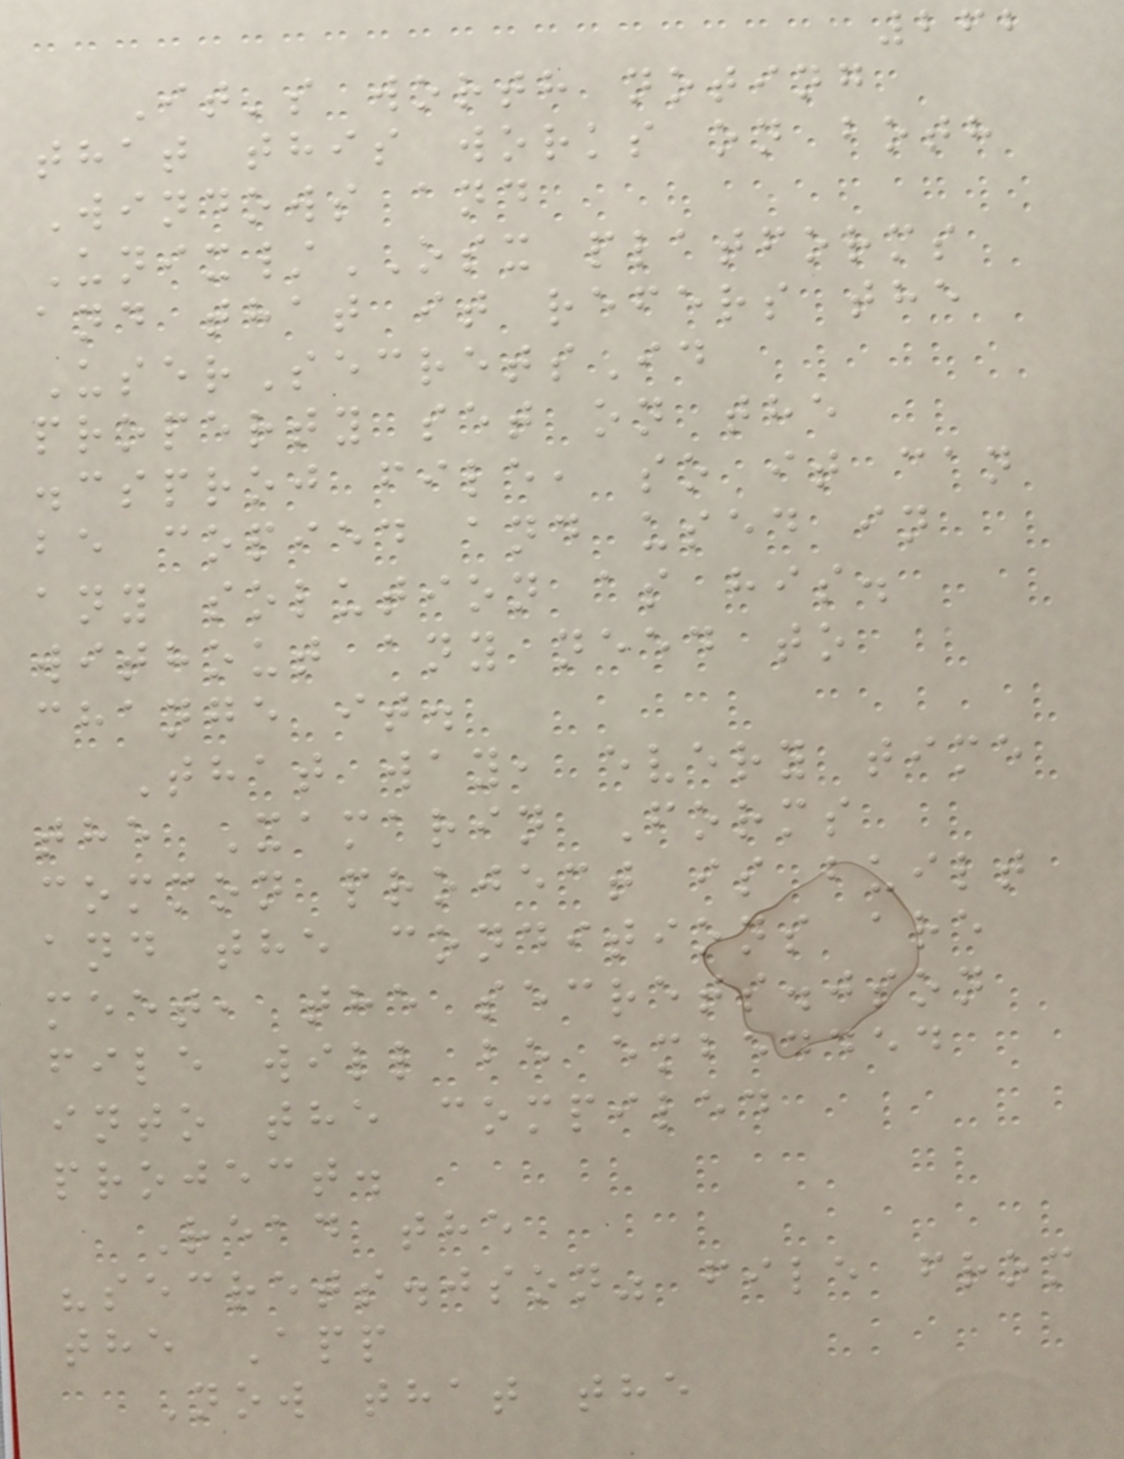262
It's worth noting
that this works on both
Windows and
Unix/OSX platforms
and that it refers the
UserSecretsId
property set on the
.csproj file, so it can
be copied and used in
any solution as his.
without any need to
change it.
That way, every time
the Xamarin Forms
common project is built
and the conditions are
meet, the secrets.json
file will be embedded
into the compiled
project.
Read the
"secrets.json" file from
the App
Now that the
